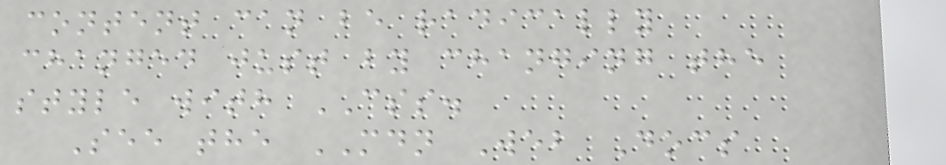content can be radically
changed just by changing the
style with CSS.
See the MDN Web Docs
